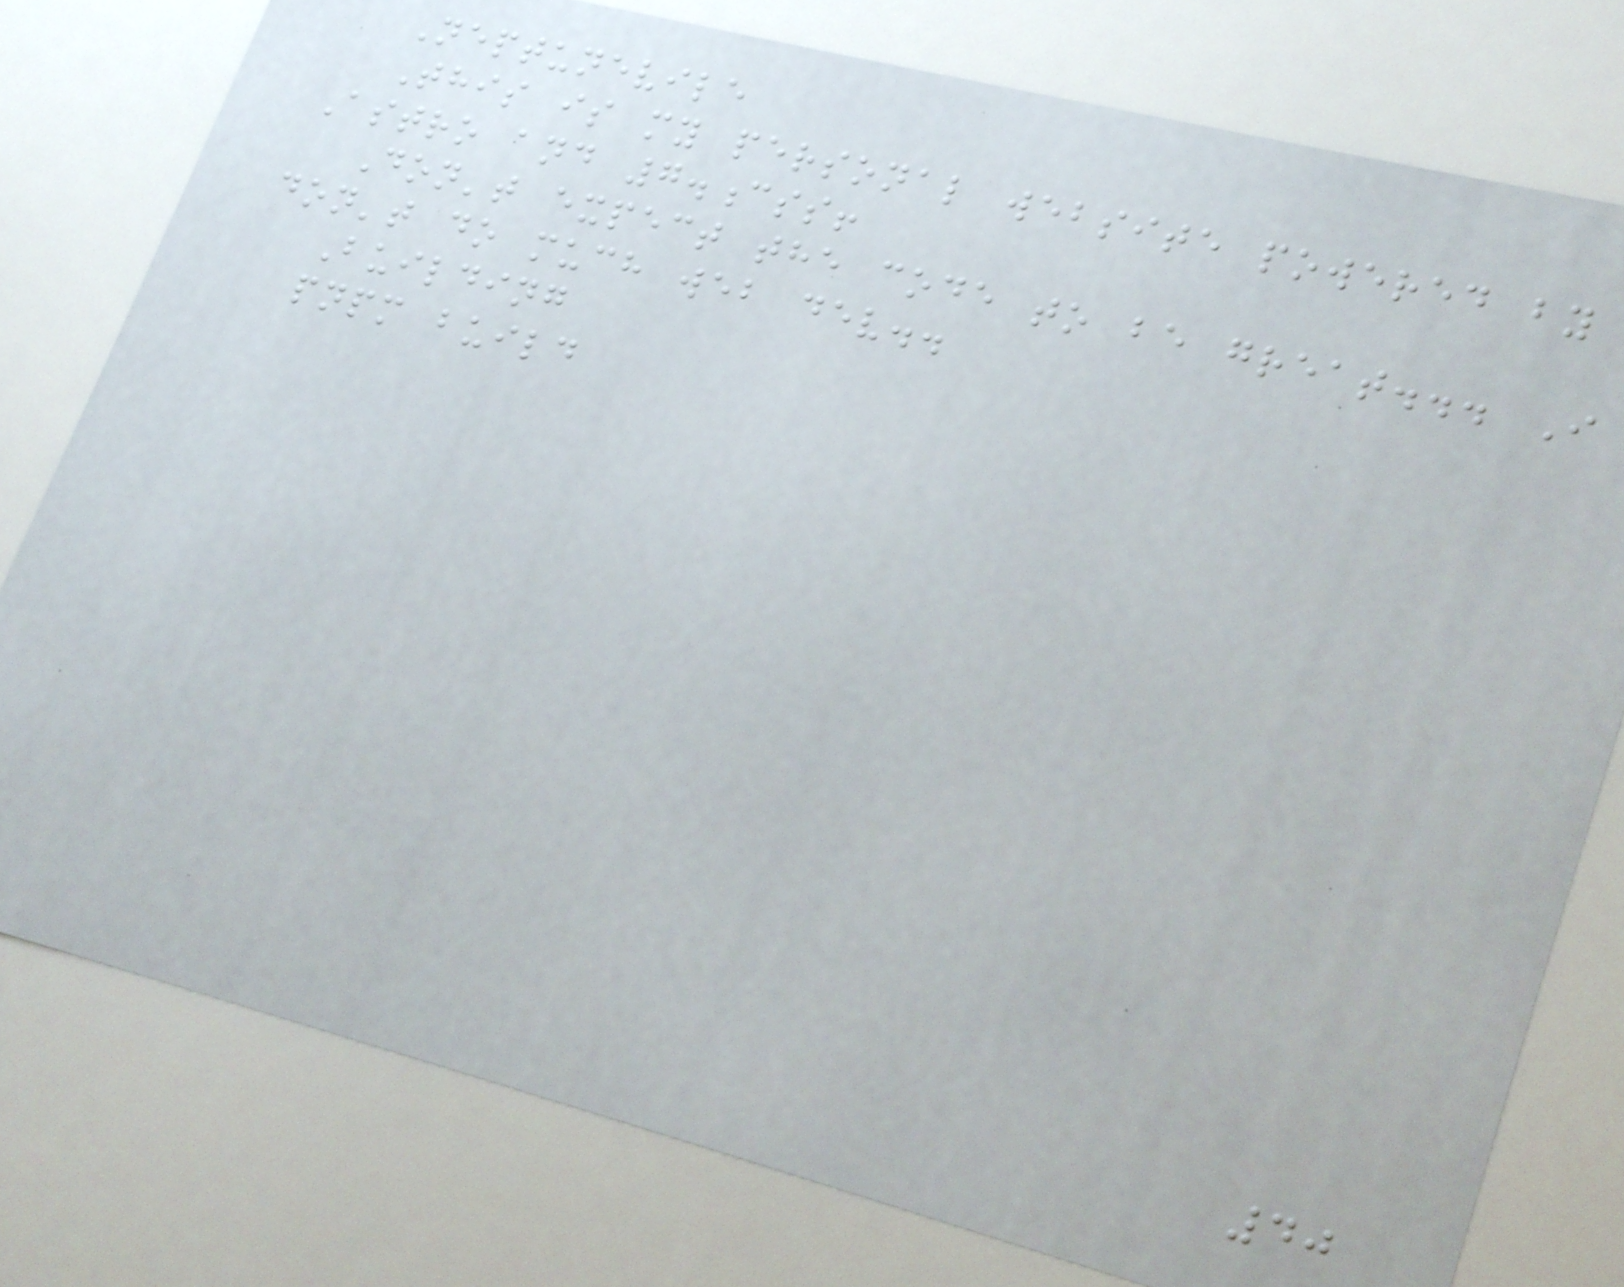Neptunevile
This is my personal website powered by
Astro and 7.css!
Don't expect the code to be great... I
don't do much web dev..
Building
pnpm build
40
